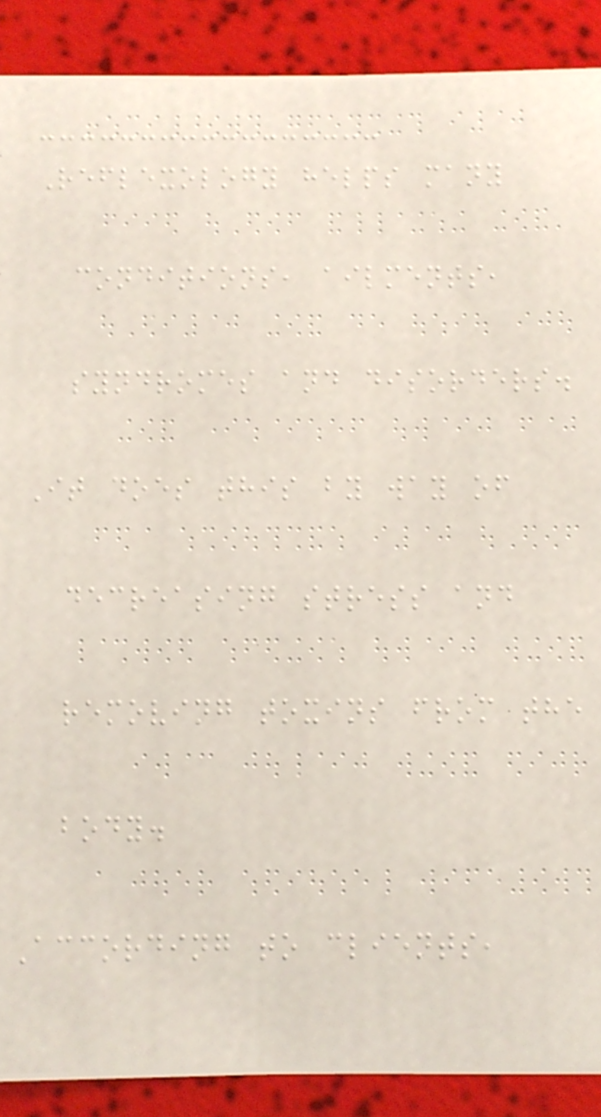Reflexology helps many
conditions, ailments,
syndromes and disorders.
It does this by way of
decreasing stress and
removing toxins from the
body.
According to clients,
